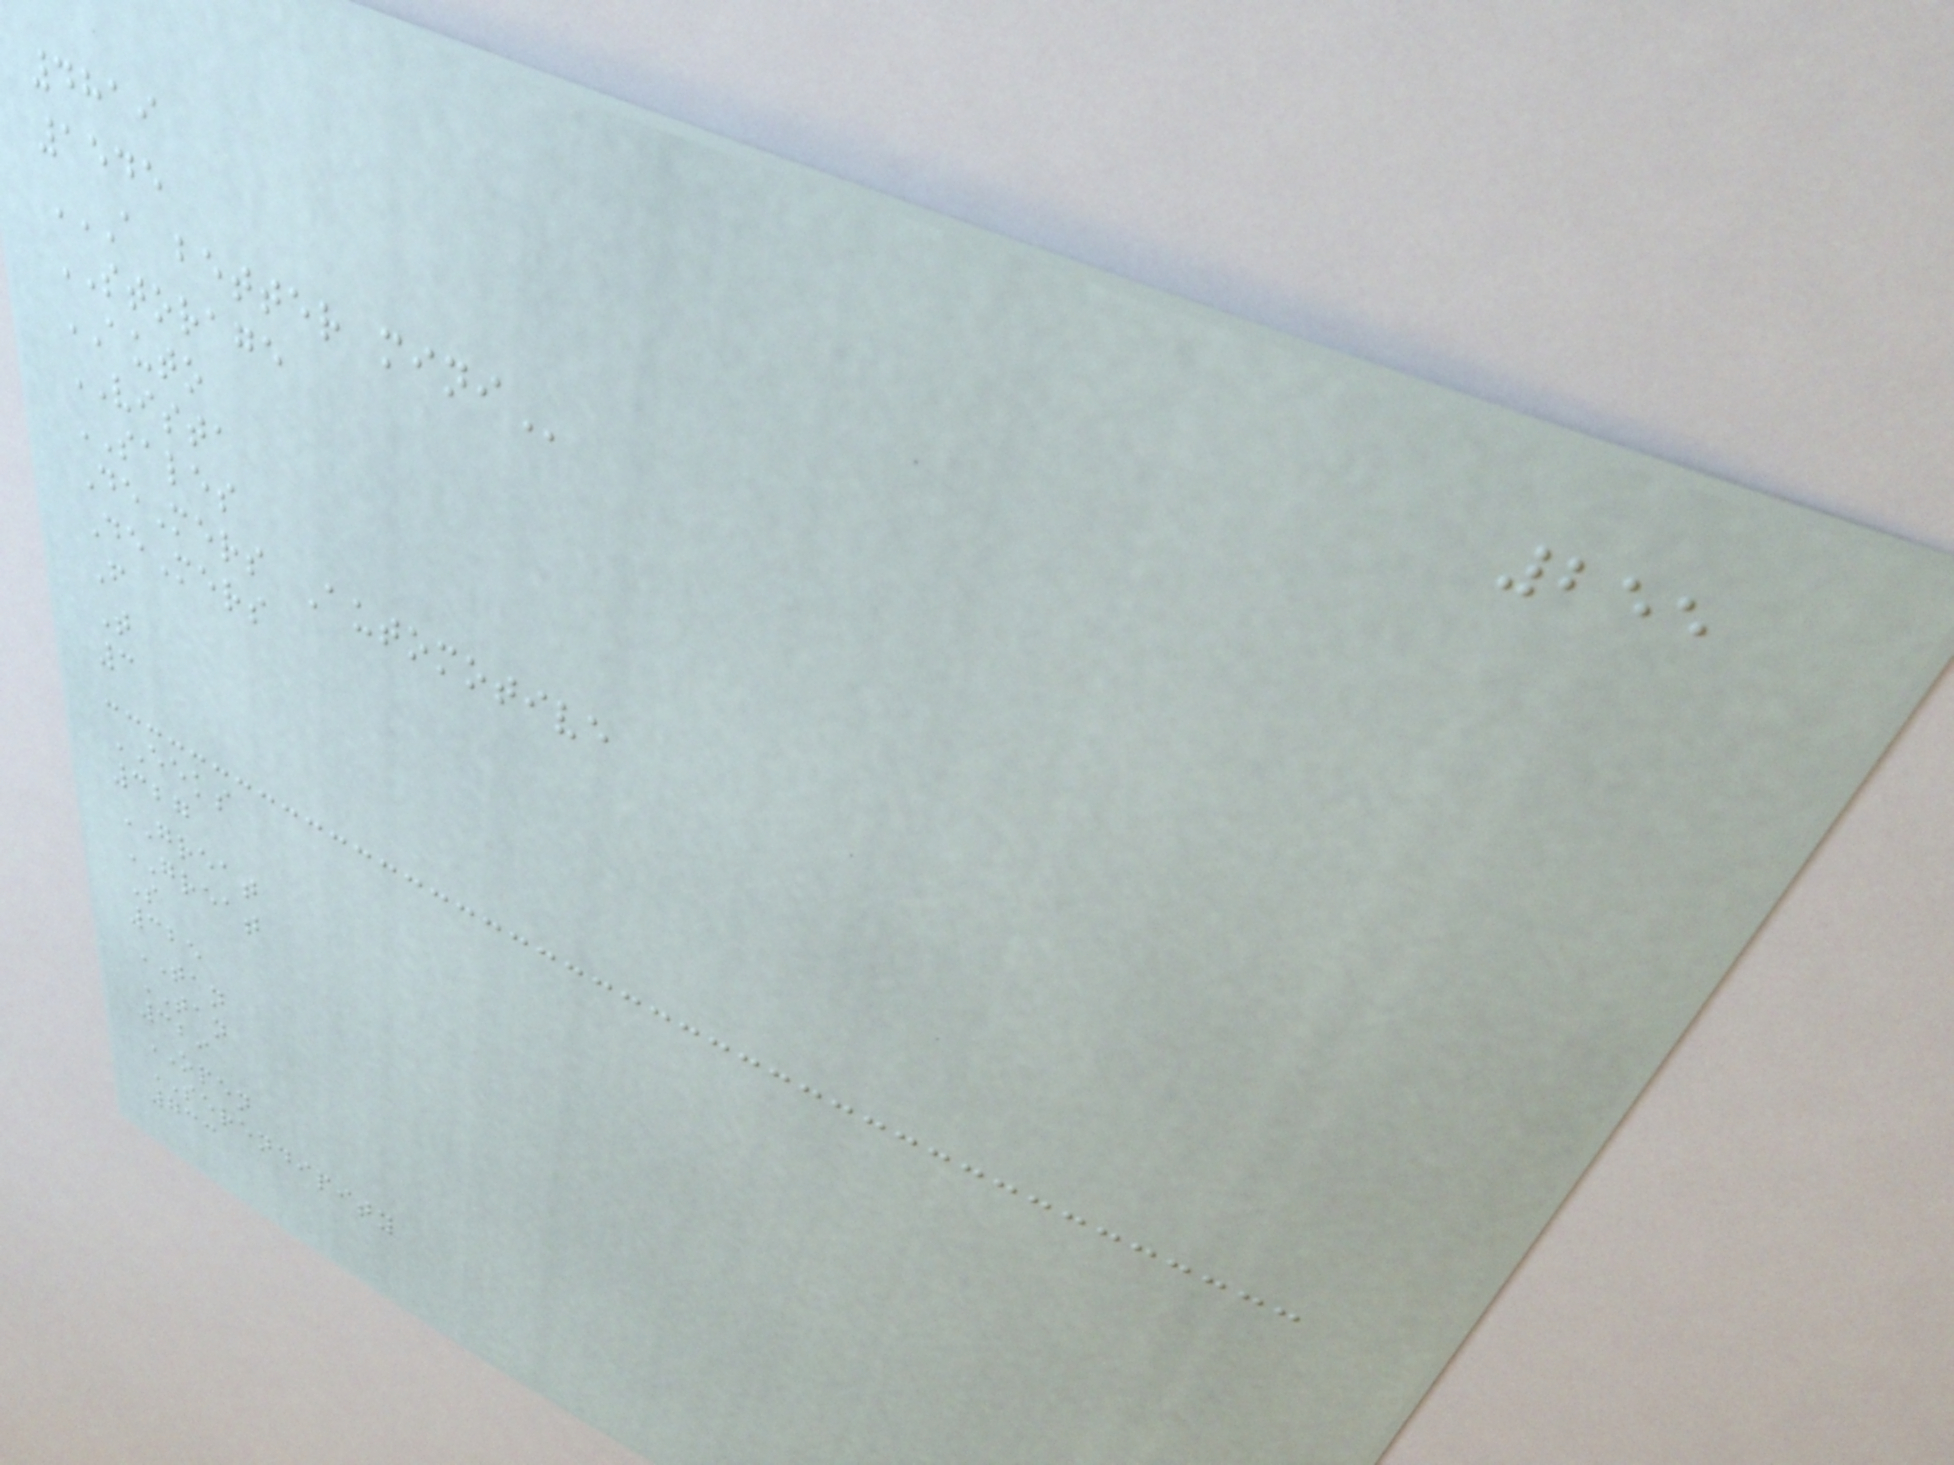255
4819
1545
A BETTER MINI
STORAGE
AUTO
VISTA
SALES
DeMers Automotive
DeMers
F
T
3
EEKS
327
GREAT
GREAT
S
325
TAN
TAN
329
OPEN
SERENDIPITY
733
